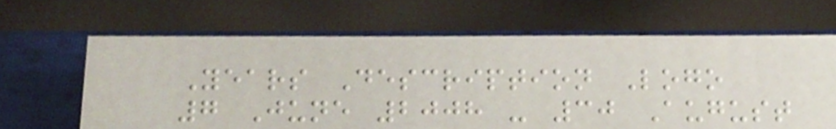Years Description Logo
7 June 2008 - 30 August
